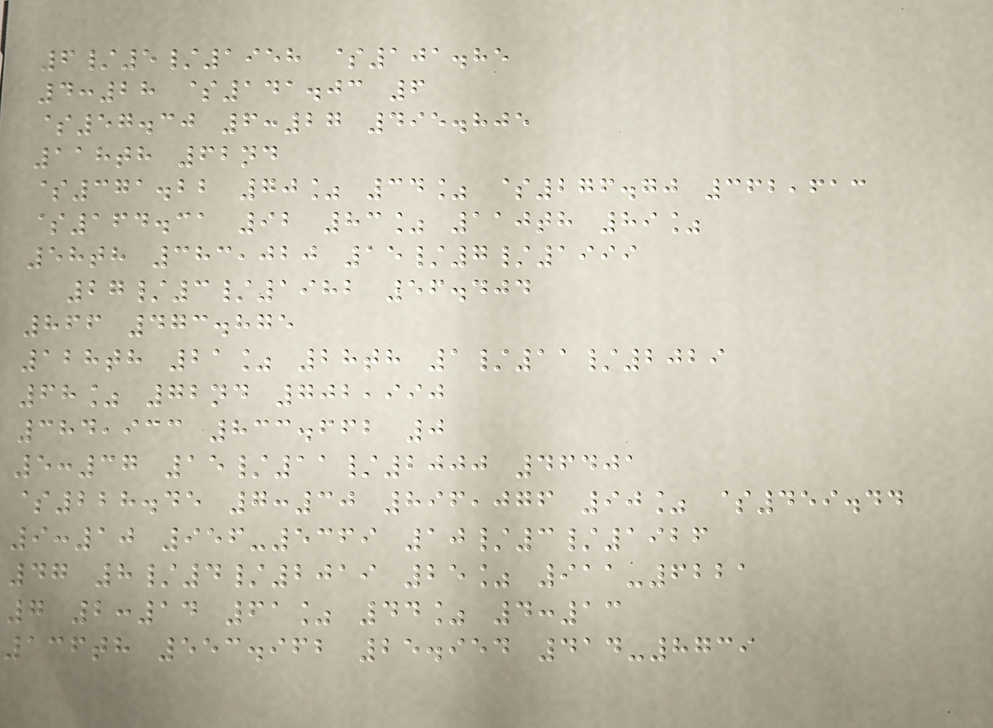6/5/1958 $101.85
4:28 $141.03 6
$57.30 6:27 495.805
118th 62nd
$371.22 70% 34% $276.70 362,613
$164.31 92 83% 110th 89%
58th 383,020 15/7/1999
27/3/1982 56.404
866 473.875
128th 21% 28th 1/11/2029
68% 72nd 702,990
384,933 833.662 0
5:37 15/11/2000 46401
$228.45 7:30 896,076 90% $459.44
9:10 956-5369 10/3/1926
47 8/4/2019 25% 911-6221
7 2:14 61% 44% 4:13
136th 553.962 25.954 414-8739
